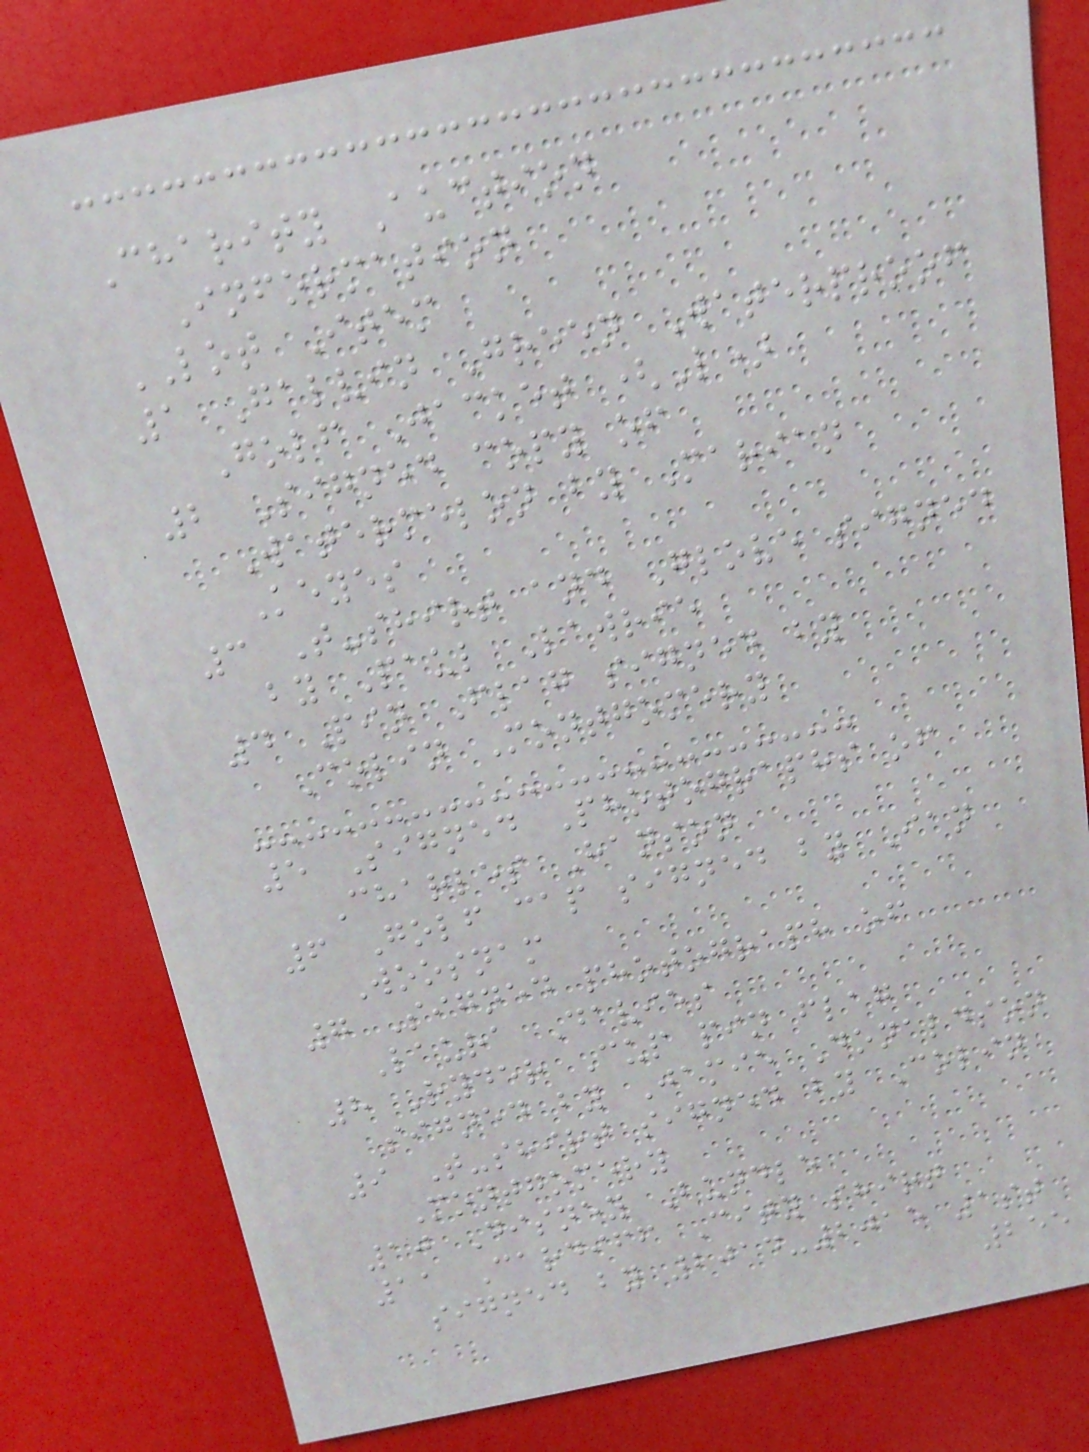Charity Auction
Information
LOT Item
1 Galvin Green Waterproof
Golf Jacket (L)
2 Signed copy of
Watermelon by Marian
Keyes
3 T-shirt and Glove signed
by Paul Lawrie
4 Pin Flag signed by
Colin Montgomery
5 Signed Photographs of
Charles Hanson
6 Golf cap signed by Ian
Woosnam
7 Signed photograph of
Laura Davies
8 Ryder Cup pin flag
signed by Jamie Donaldson
9 T-shirt signed by Colin
Montgomery
10 Disney Bundle
11 Cardiff City shirt
signed by 2014-2015 1st
255
